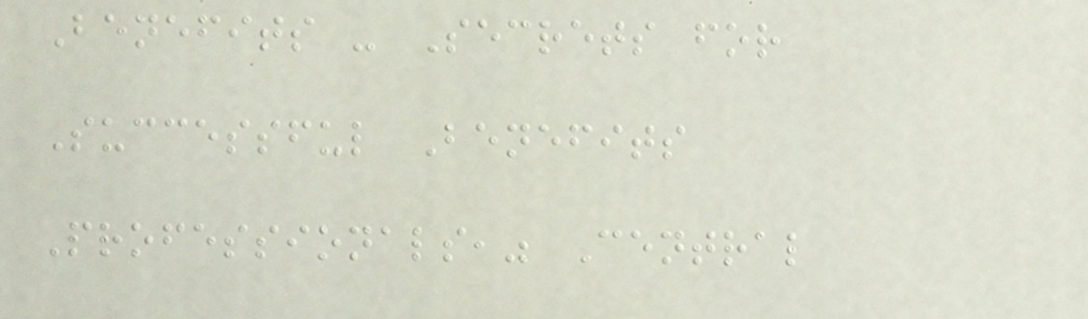Benefits - Secrets for
Successful Benefits
Professionals," Central
